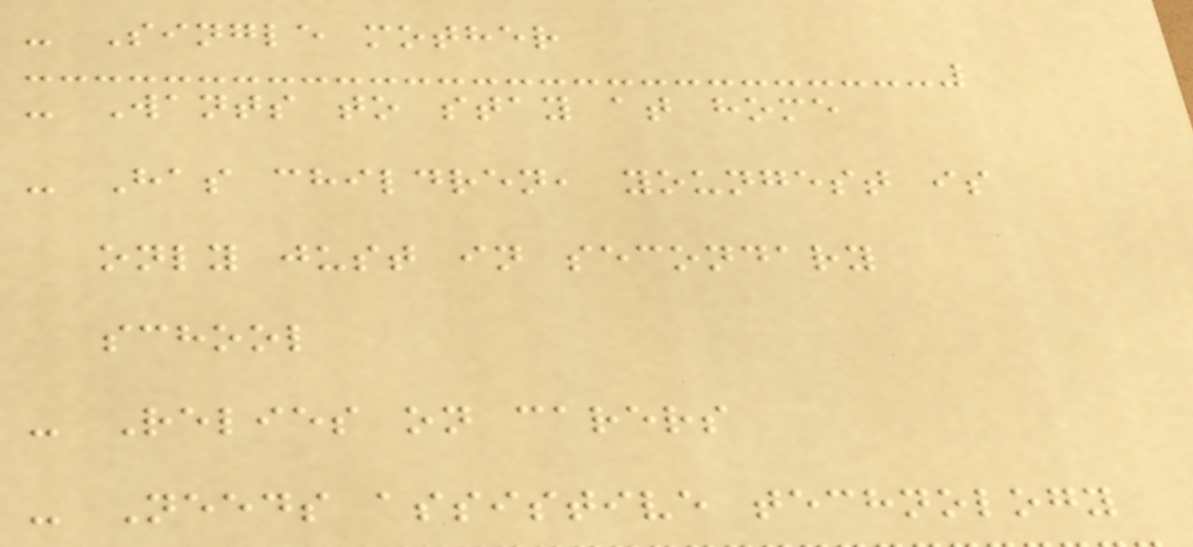- Single mother
- Wants to stay at home
- Has children, youngest is
only just in secondary
school
- Relies on carers
- Needs assistive technology
